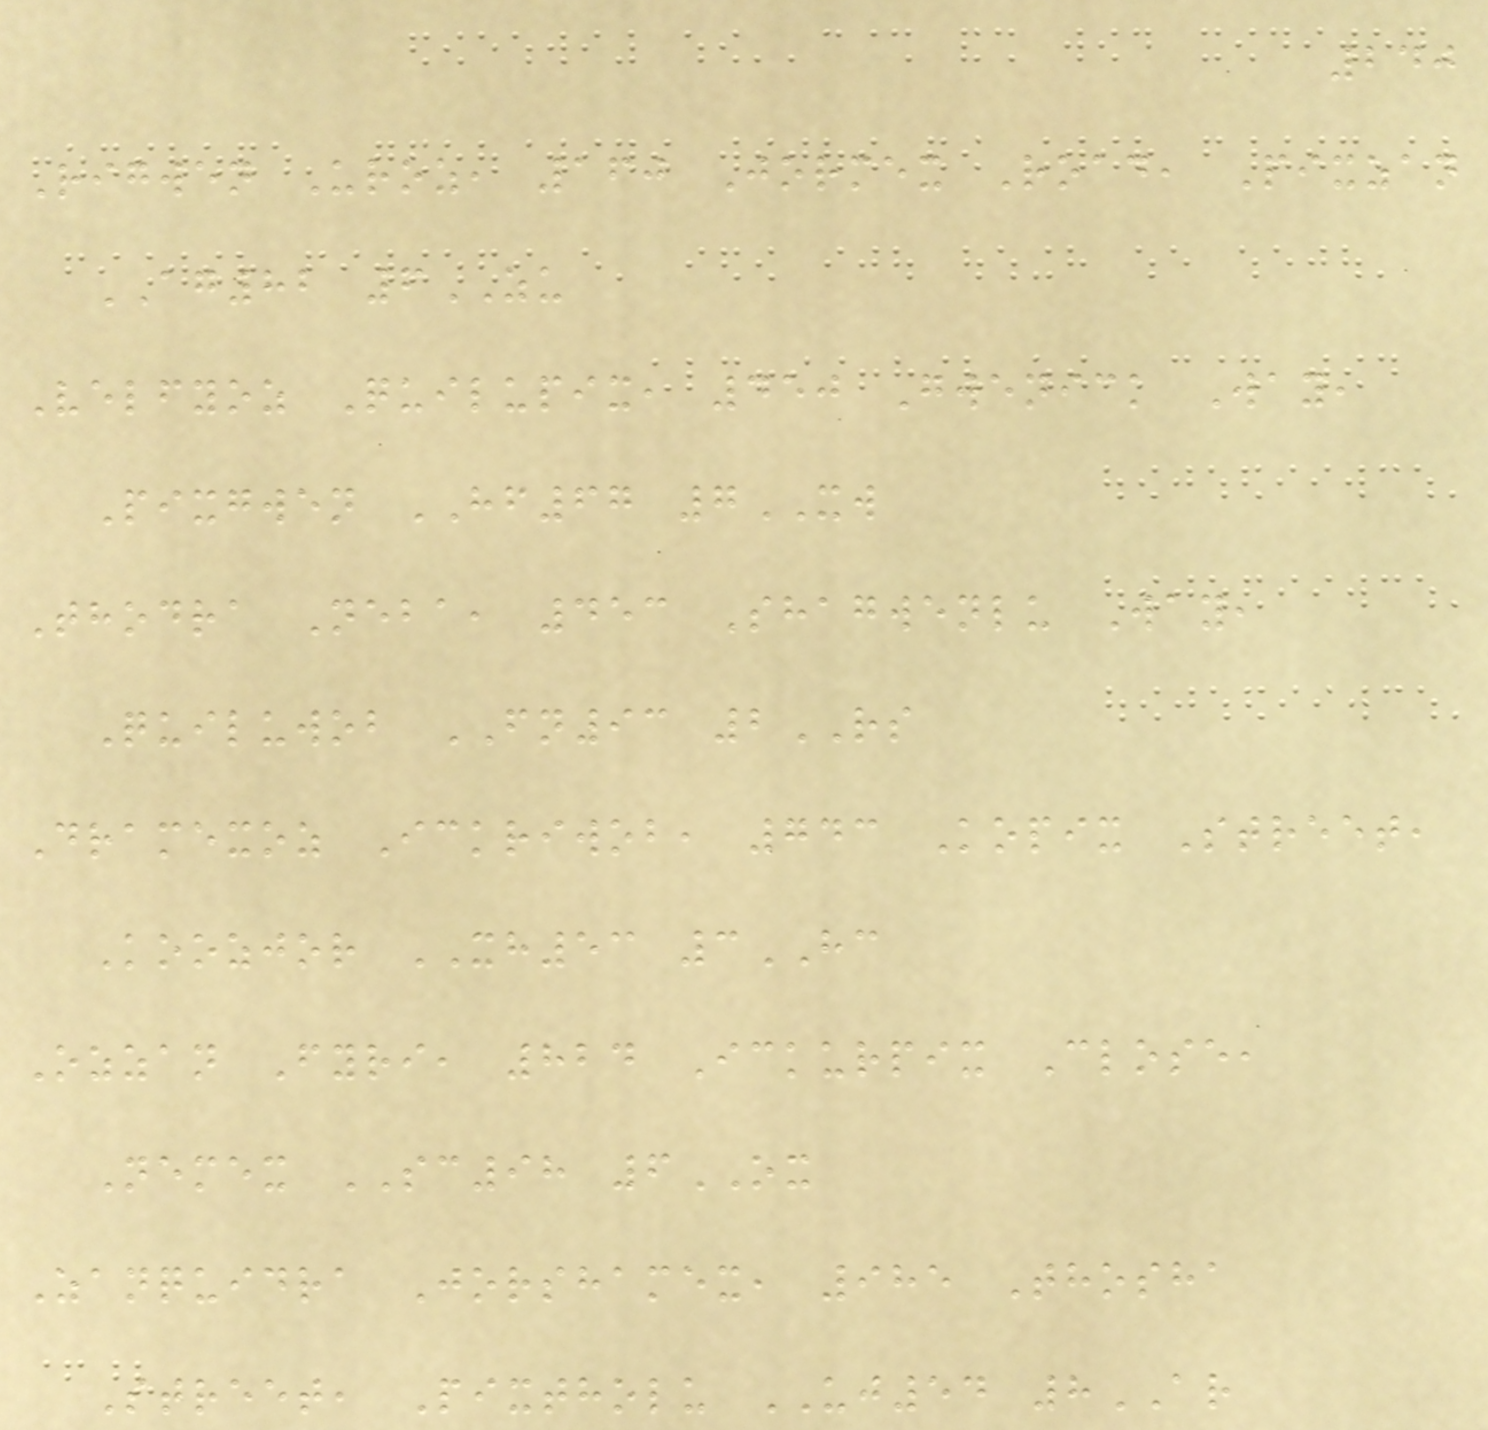240
Rigwen Uroz, 160 Jormex Road, Pixzan
AG82 6ZU
Velfyoz Quilupix, 450 Gwenick Way,
Pixgwen HF67 7XW
Thodra Neba, 453 Shagwenlu Way,
Quiluwob FN93 2RS
Dramexoz Ickriwob, 743 Kopix Street,
Koozjor XH53 3HC
Ozzan Fyri, 824 Ickurpix Close,
Nemex SC98 6OX
Zanquidra Jorshamex, 985 Thosha
Street, Pixtholu UJ54 8AR
